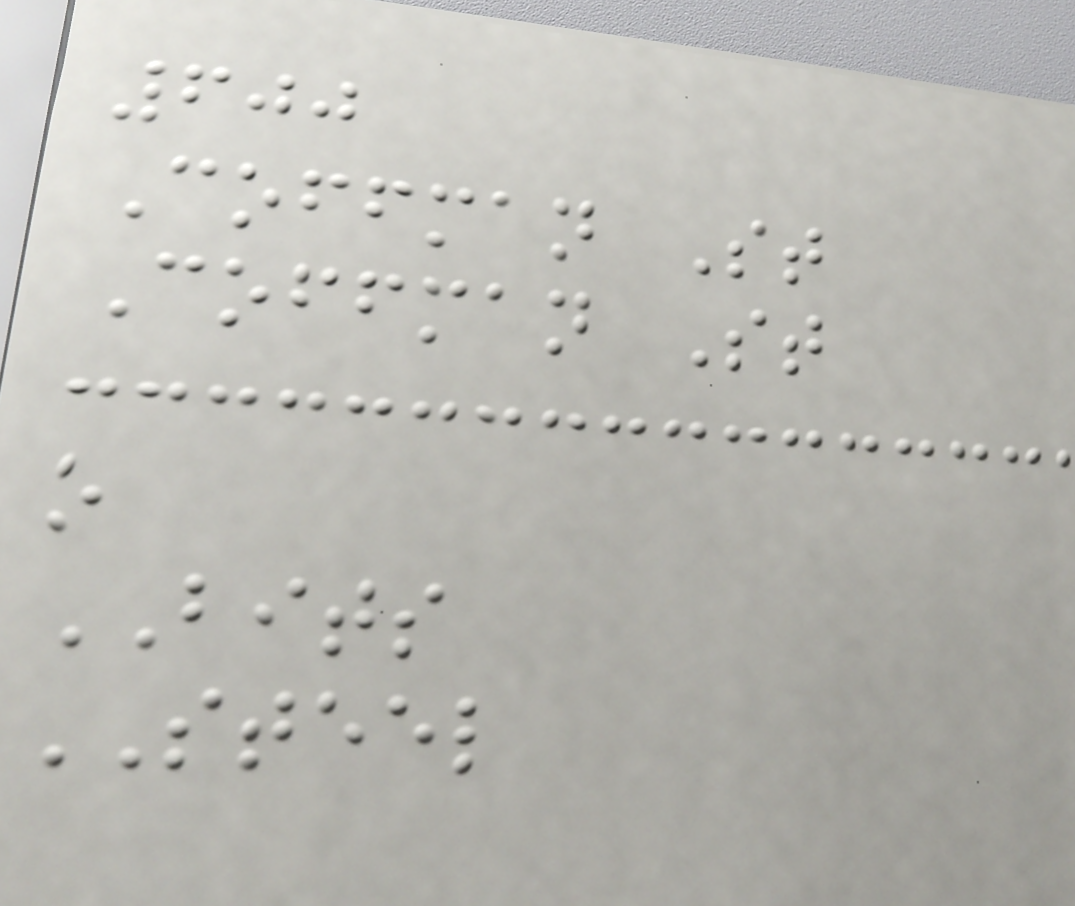600
Coffman St
Coffman St
o
BITS
STEEL
